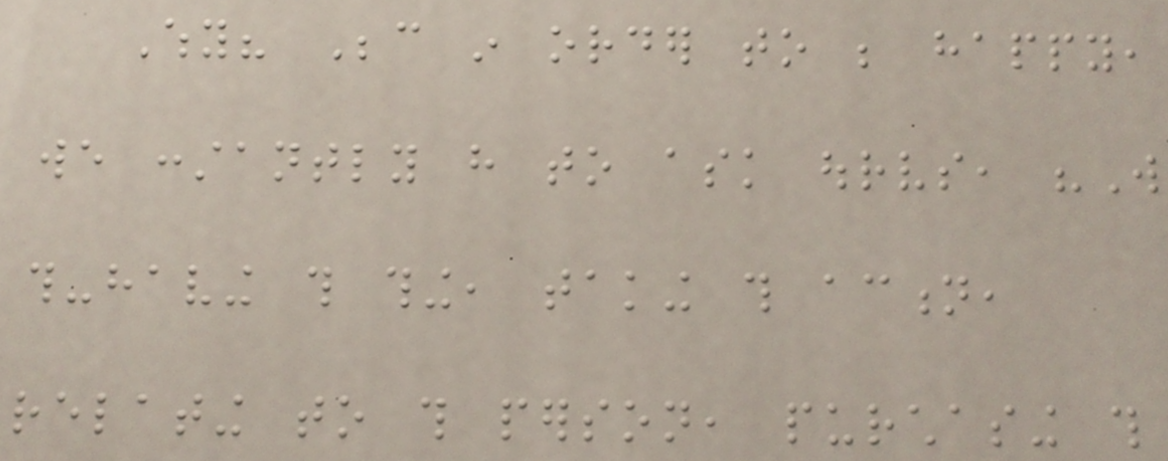Why? Because in order to be happy,
we constantly have to ask ourselves, "Will
this-having this thing, taking this action,
relating to this person, purchasing this
